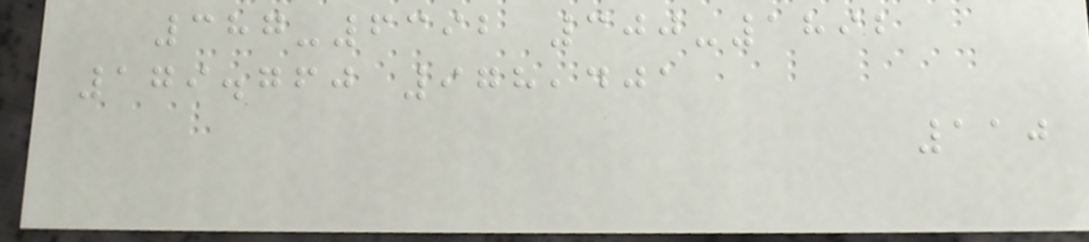387-6392 300-1892
179.760 978,401
110
